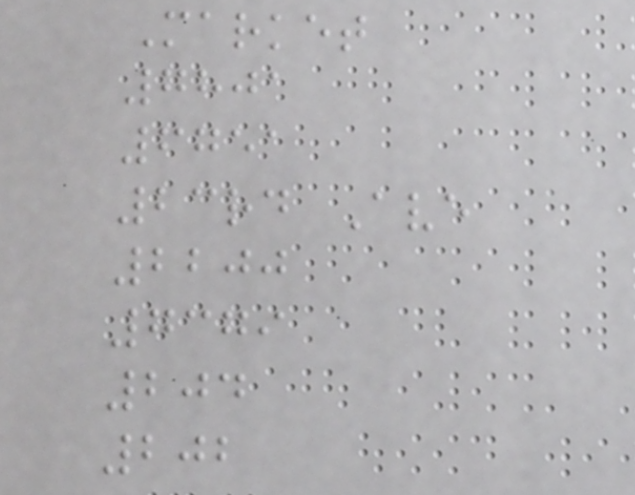Market
7801
6751
23rd Ave
2200
7379
204
202
